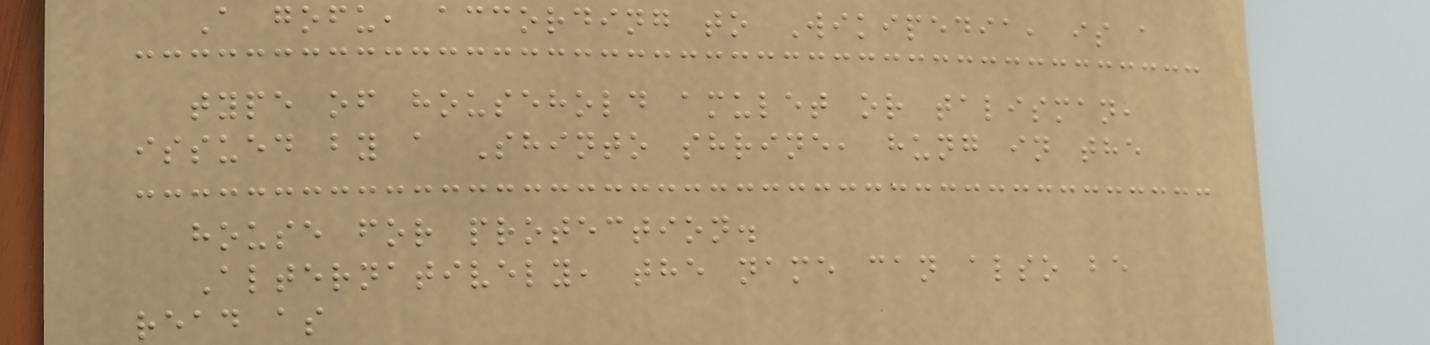A gofu, according to Wikipedia, is a
type of household amulet or talisman,
issued by a Shinto shrine, hung in the
house for protection.
Alternatively, the name can also be
read as
